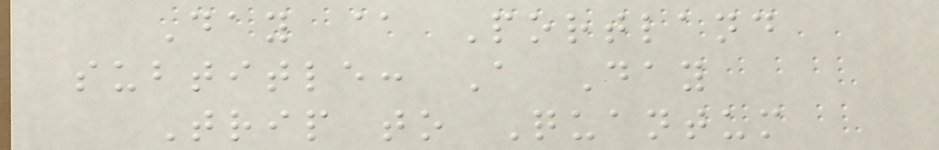Day @ Portland
subtitle: A Day
Trip to Quantum
